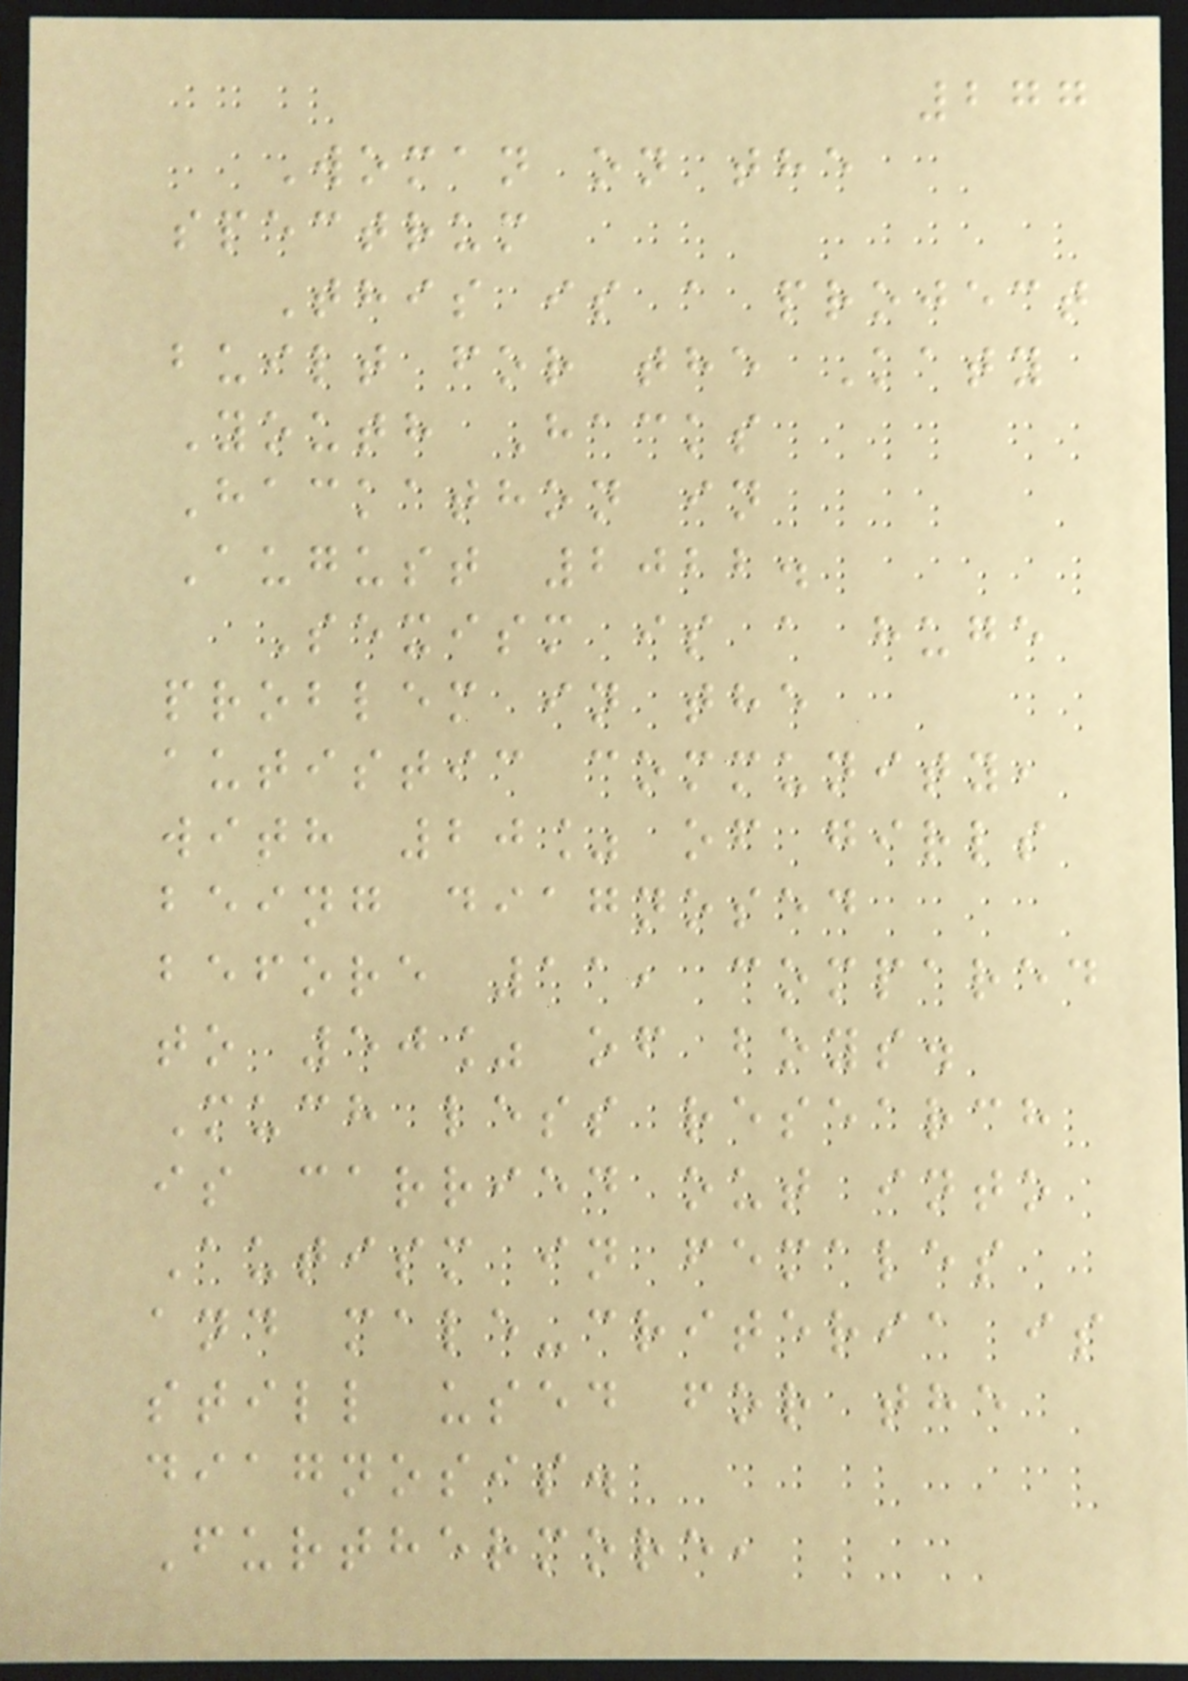277
Woman on the
spectrum
This is a project
built for the Katy
Youth Hacks
Hackathon in
August 2022.
Sexism is a huge
problem in the
autistic community,
with 20% of girls
being diagnosed
before 11, compared
to 50% of boys.
Much less research
is carried out into
Autism in females
and male-criteria is
still used for the
diagnosis.
Furthermore,
